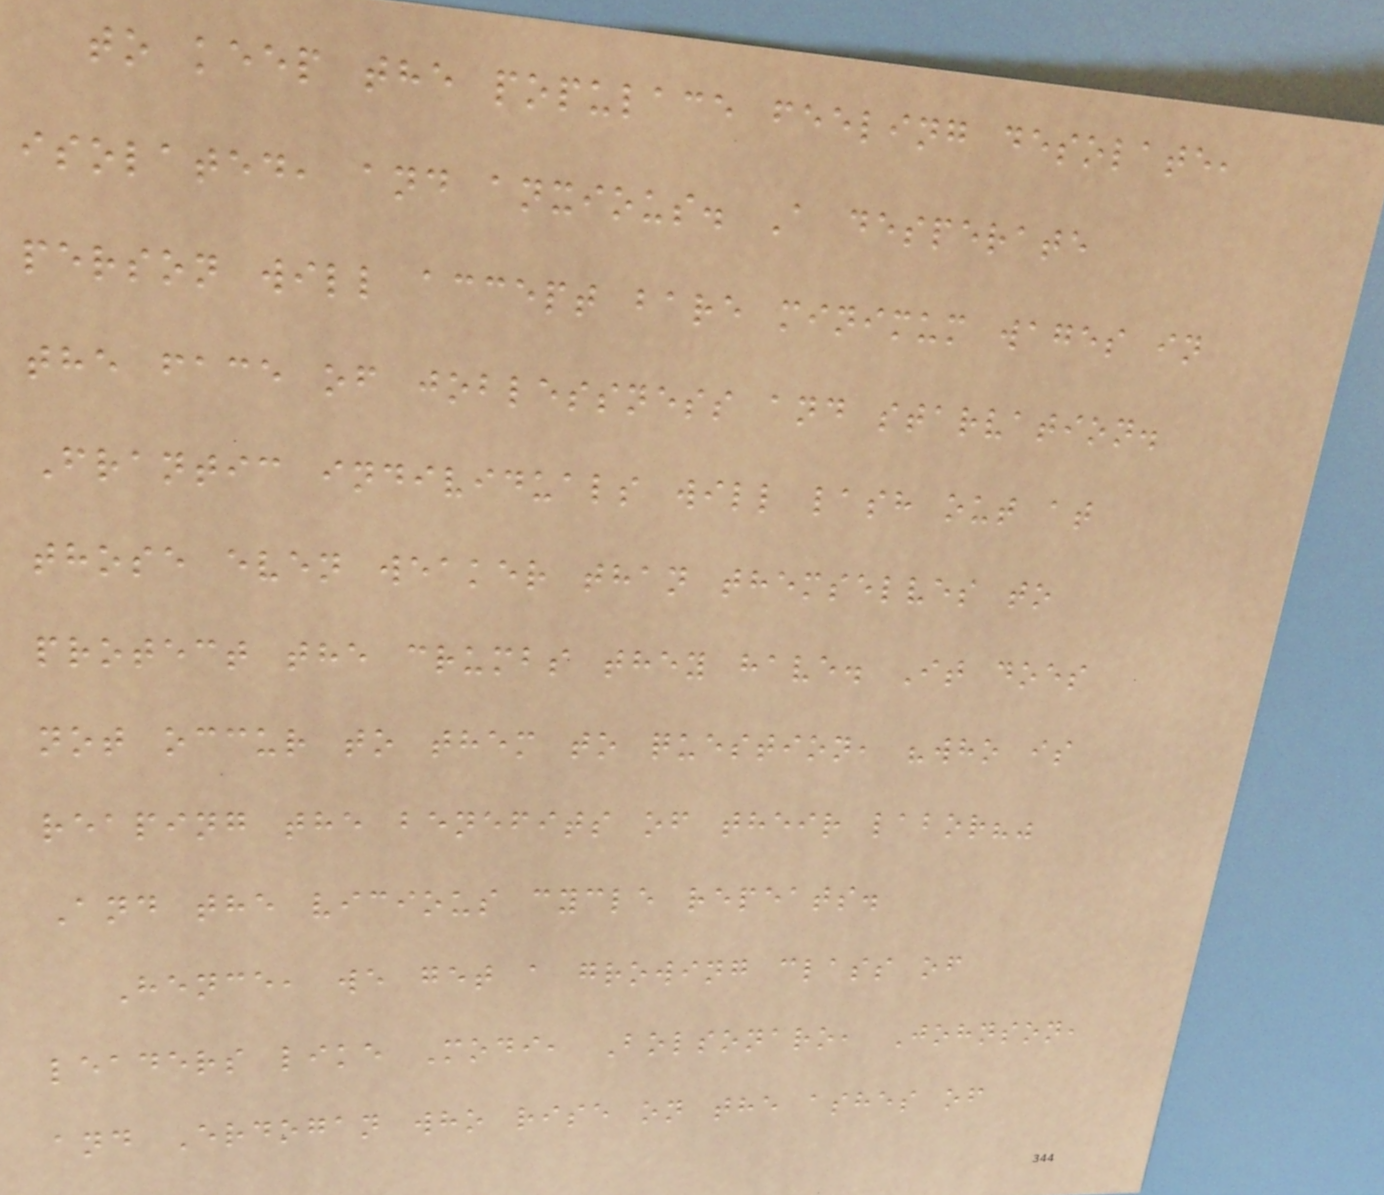to keep the populace feeling desolate,
isolated, and anxious. A desperate
person will accept bare minimum wages in
the face of joblessness and starvation.
Frantic individuals will lash out at
those even weaker than themselves to
protect the crumbs they have. It does
not occur to them to question, "who is
reaping the benefits of their labor?"
And the vicious cycle repeats.
Hence, we get a growing class of
leaders like Modi, Bolsonaro, Johnson,
and Erdogan who rise on the ashes of
